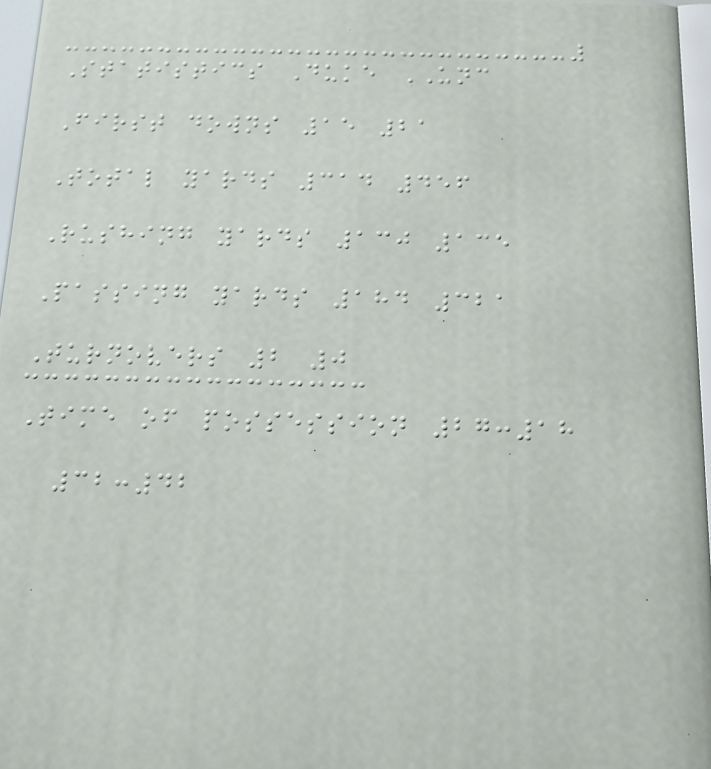Statistics Duke UNC
First downs 15 21
Total yards 314 456
Rushing yards 130 135
Passing yards 184 321
Turnovers 2 0
Time of possession 27:18
32:42
